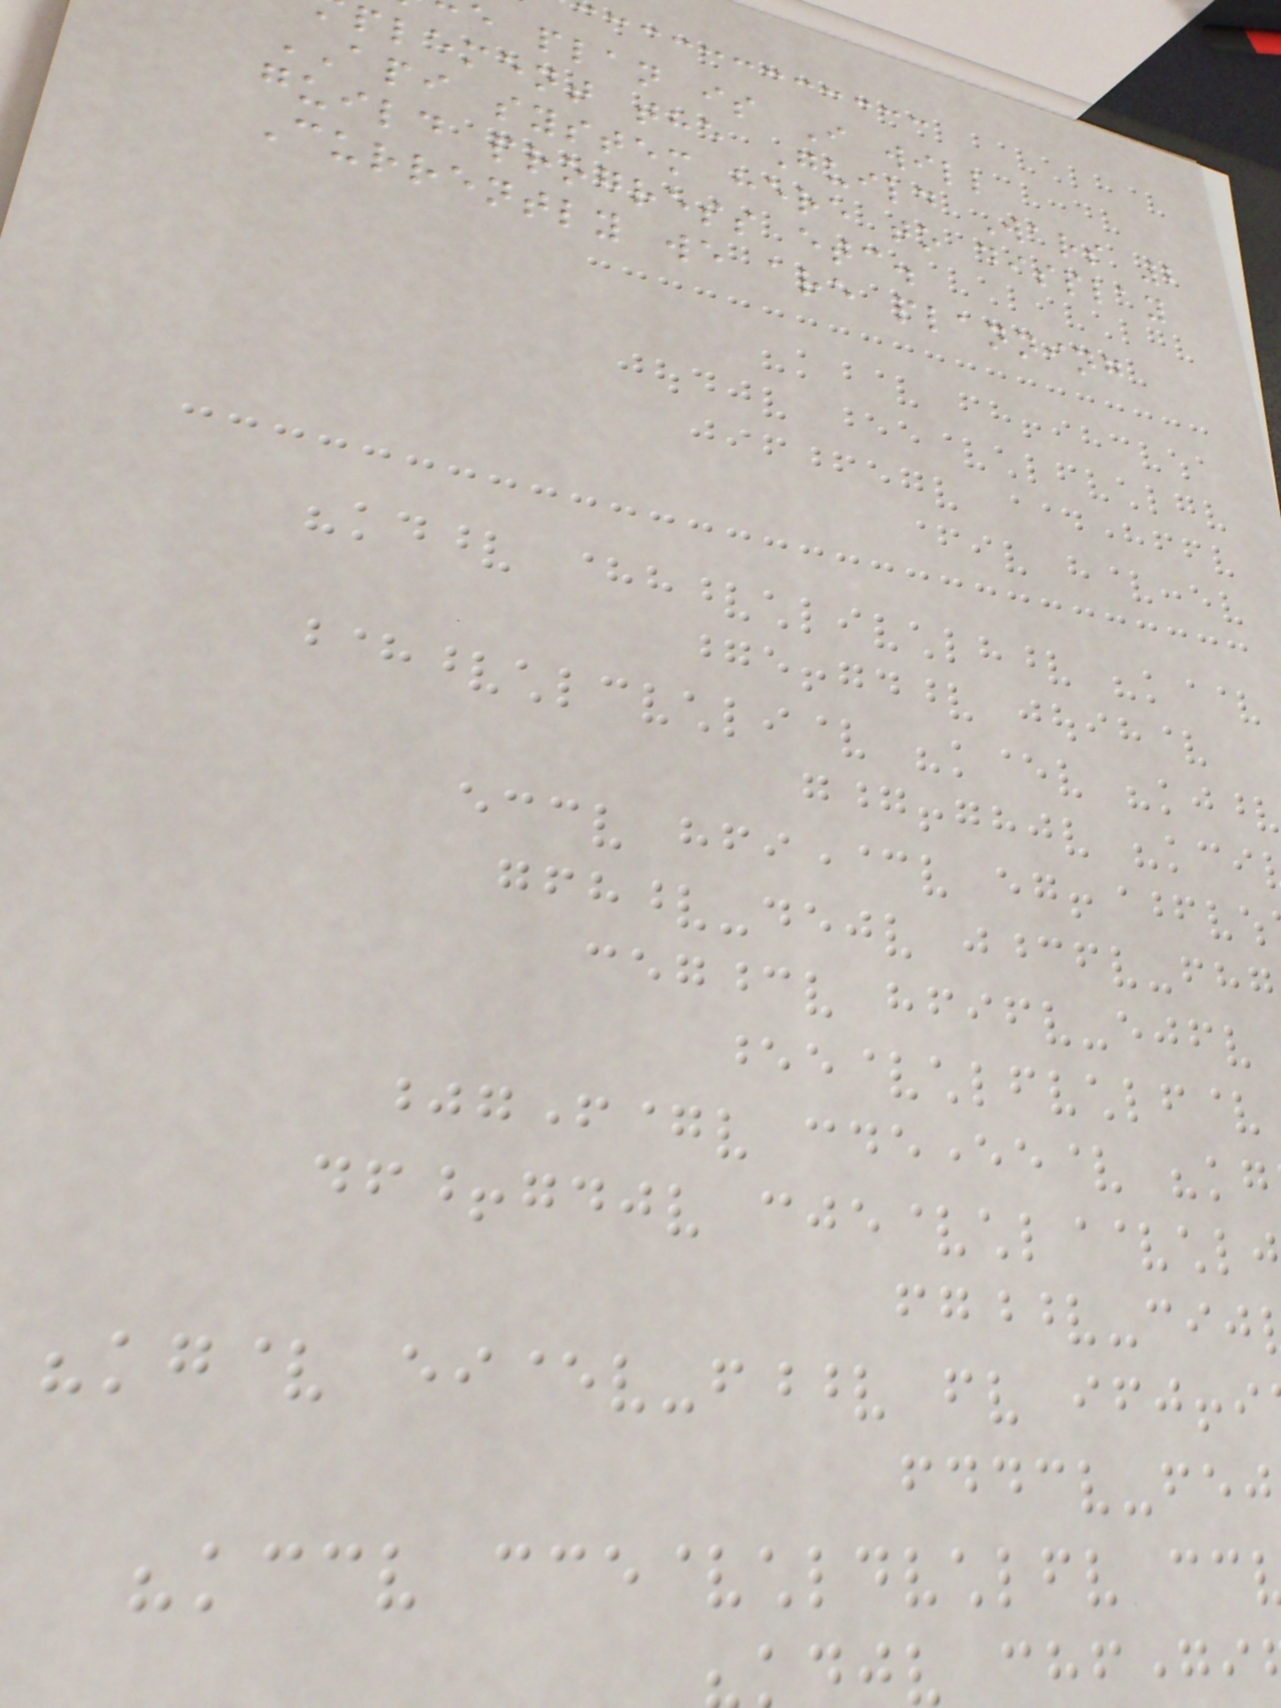e plan is I will
plement the Guild Wars 2
API system here to display
guild progress etc.
Currently we are planning
